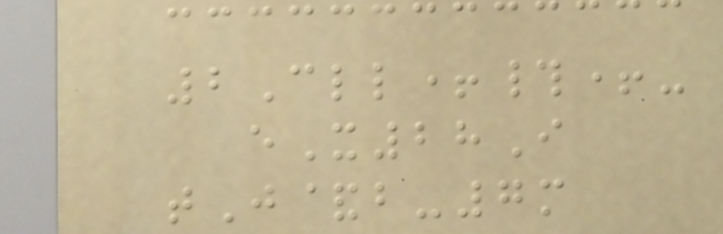2Cll+#+-
eX28I
tJ&b-7m
